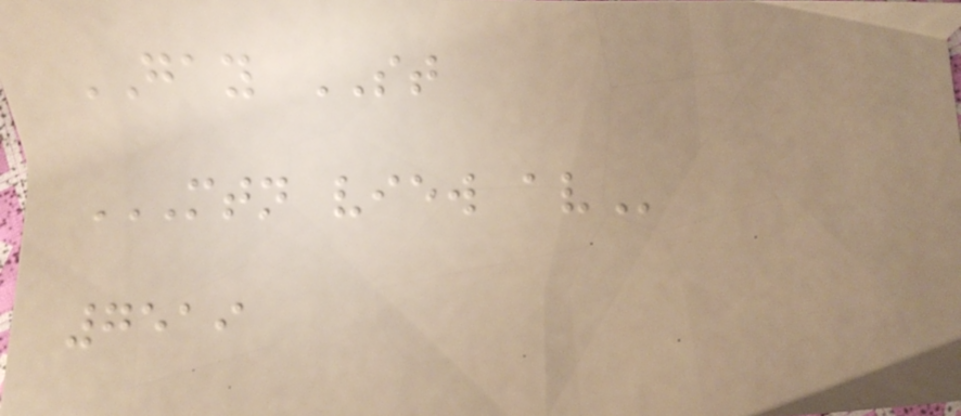GAY ST
MTN VIEW AV
7519
